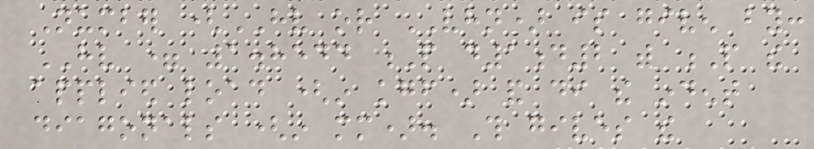Number (HV or VHN) is given by:
HV = 1.8544 P d1d2 with P the
applied load (in kgf) and di the indent
diagonals (in mm). This gives the
